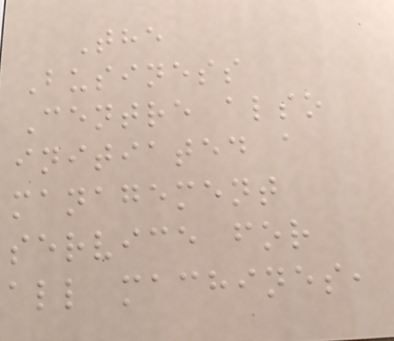The
Business
Centre also
initiated a
management
service for
all machines,
